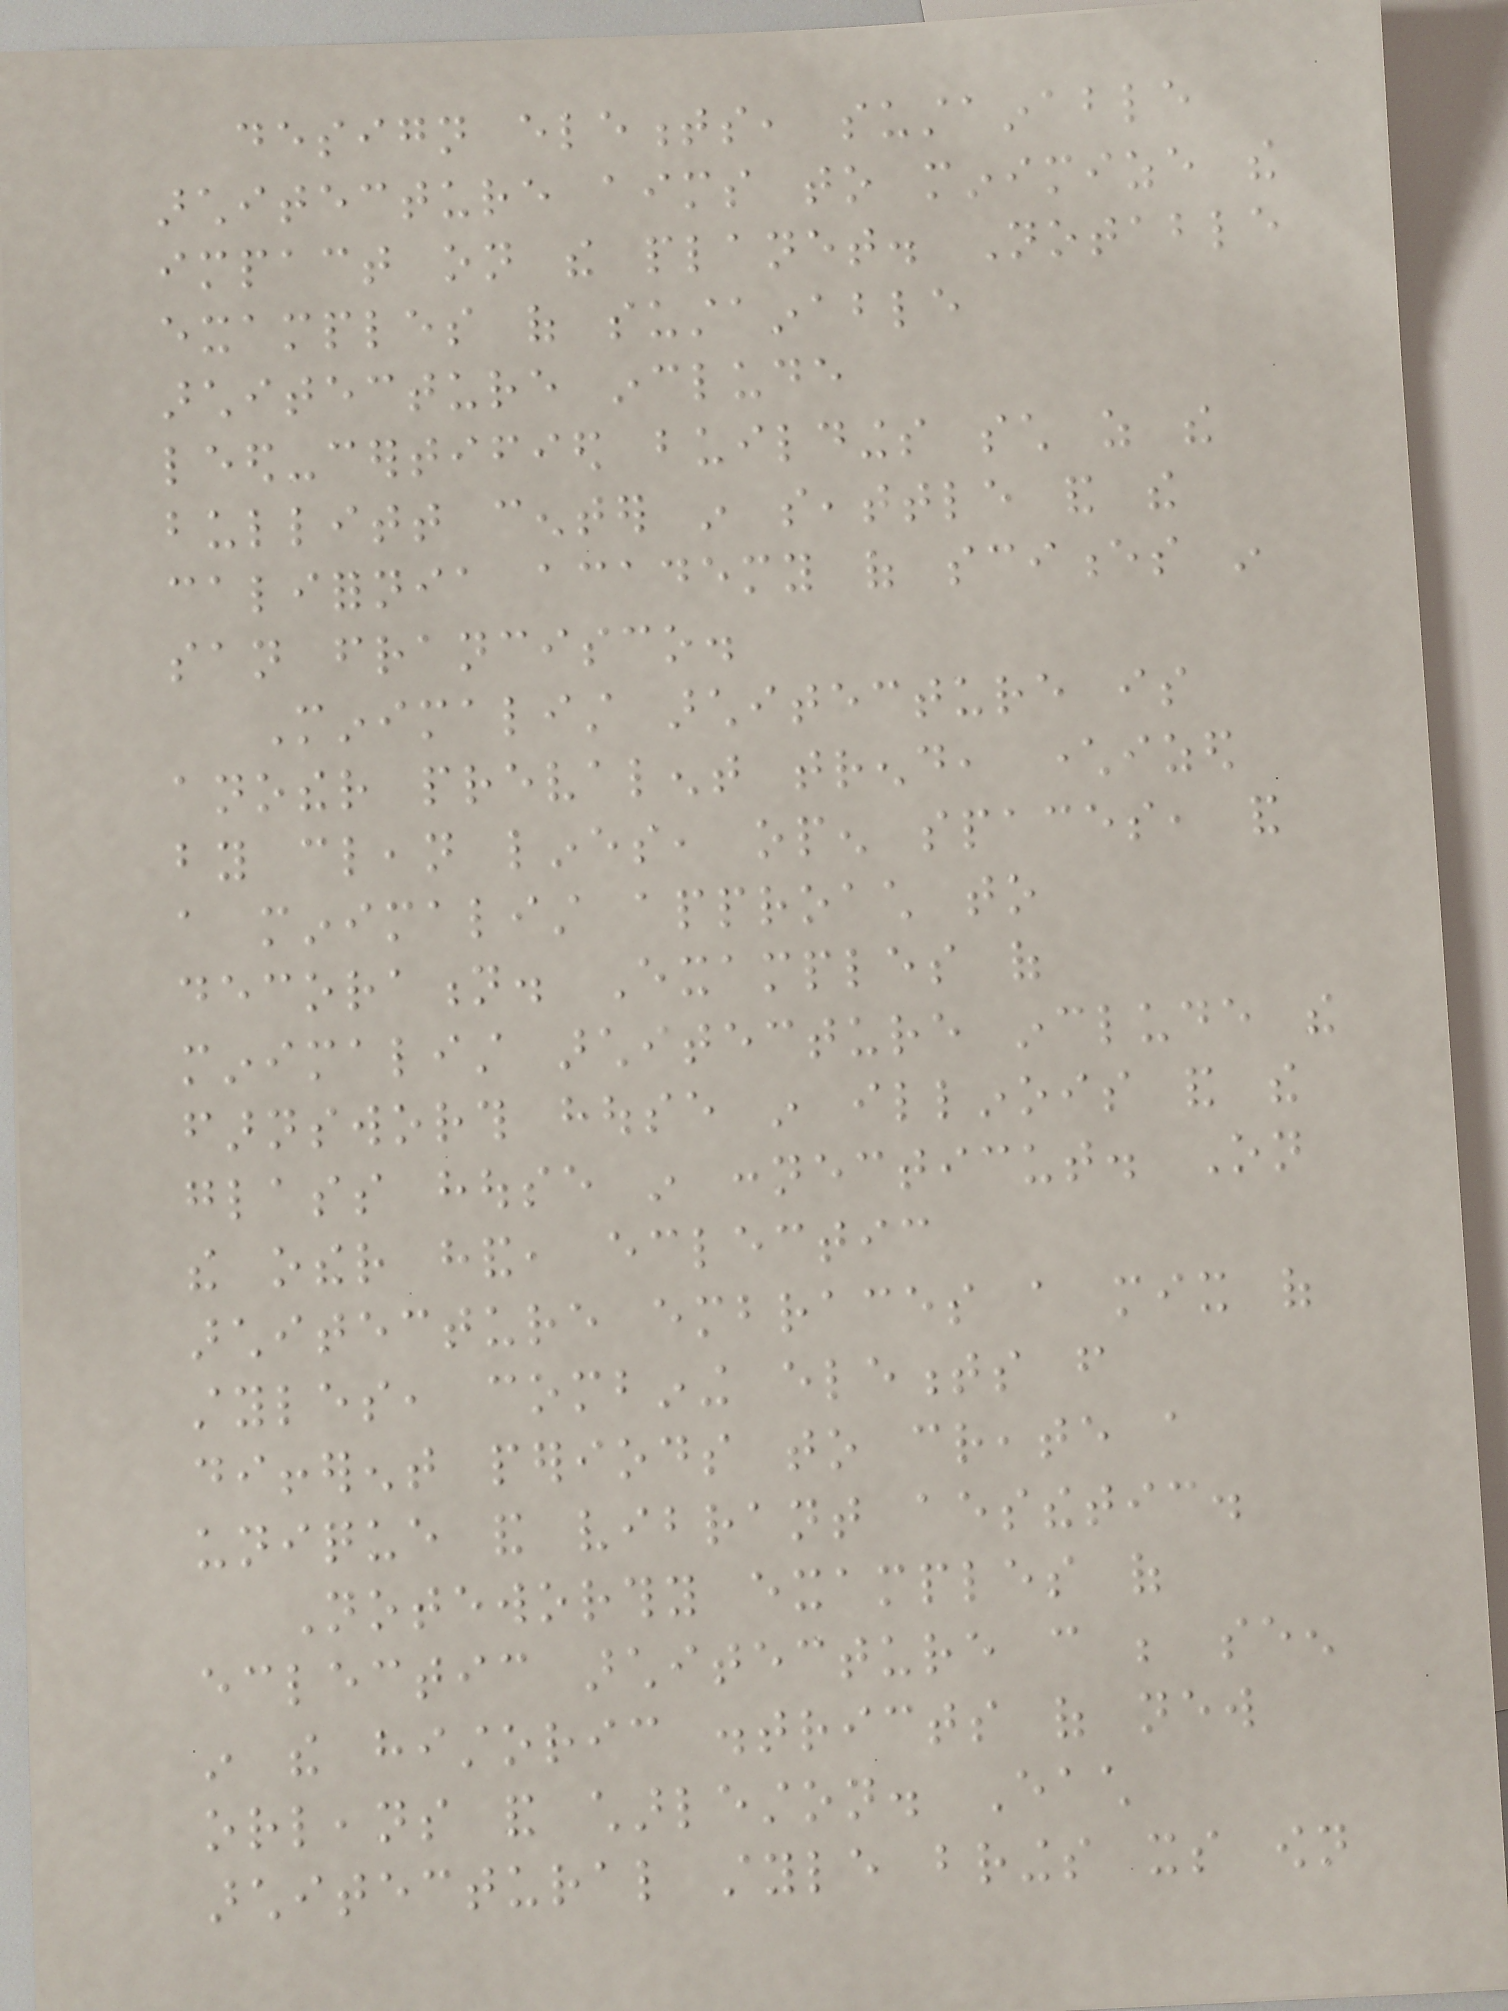design elements, sustainable
architecture aims to minimize the
impact on the planet. Notable
examples of sustainable
architecture include
leed-certified buildings such as the
bullitt center in seattle and the
california academy of sciences in
san francisco.
Minimalist architecture is
another prevalent trend, characterized
by clean lines, open spaces, and
a minimalist approach to
decoration. Examples of
minimalist architecture include the
farnsworth house in illinois and the
glass house in connecticut. On
the other hand, eclectic
architecture embraces a mix of
styles, combining elements from
different periods to create a
unique and vibrant aesthetic.
Noteworthy examples of
eclectic architecture can be seen
in the historic districts of new
orleans and charleston. Each
architectural style brings its own
